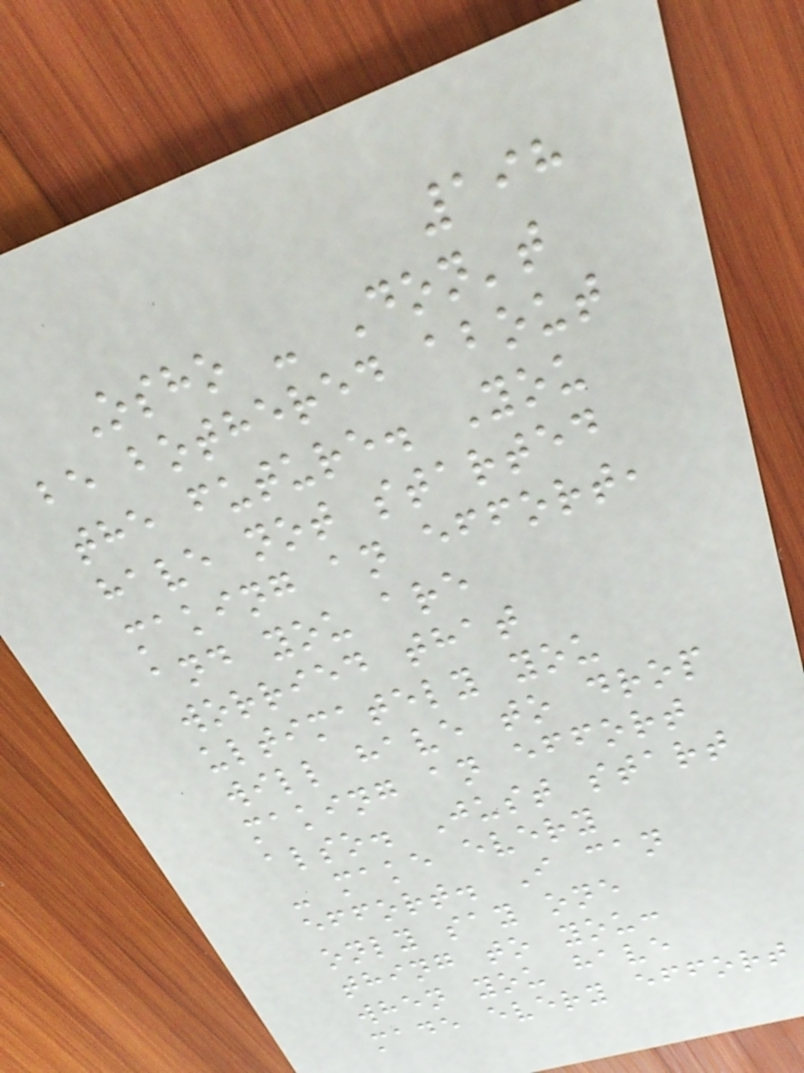198
Osho - Don't
be bothered about
the future. You
have not started
making an effort,
and you are
worried that
ultimately you
will have to drop
making an effort
also. Just start
- make every
effort. I can
only say one
thing to you:
when you have
made every effort
